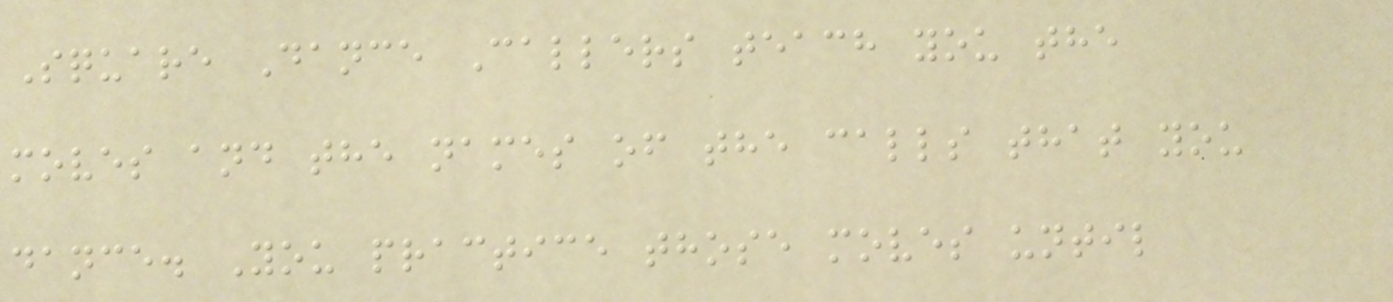Square Dance Callers teach you the
moves and the names of the calls that you
dance. You practice those moves until
